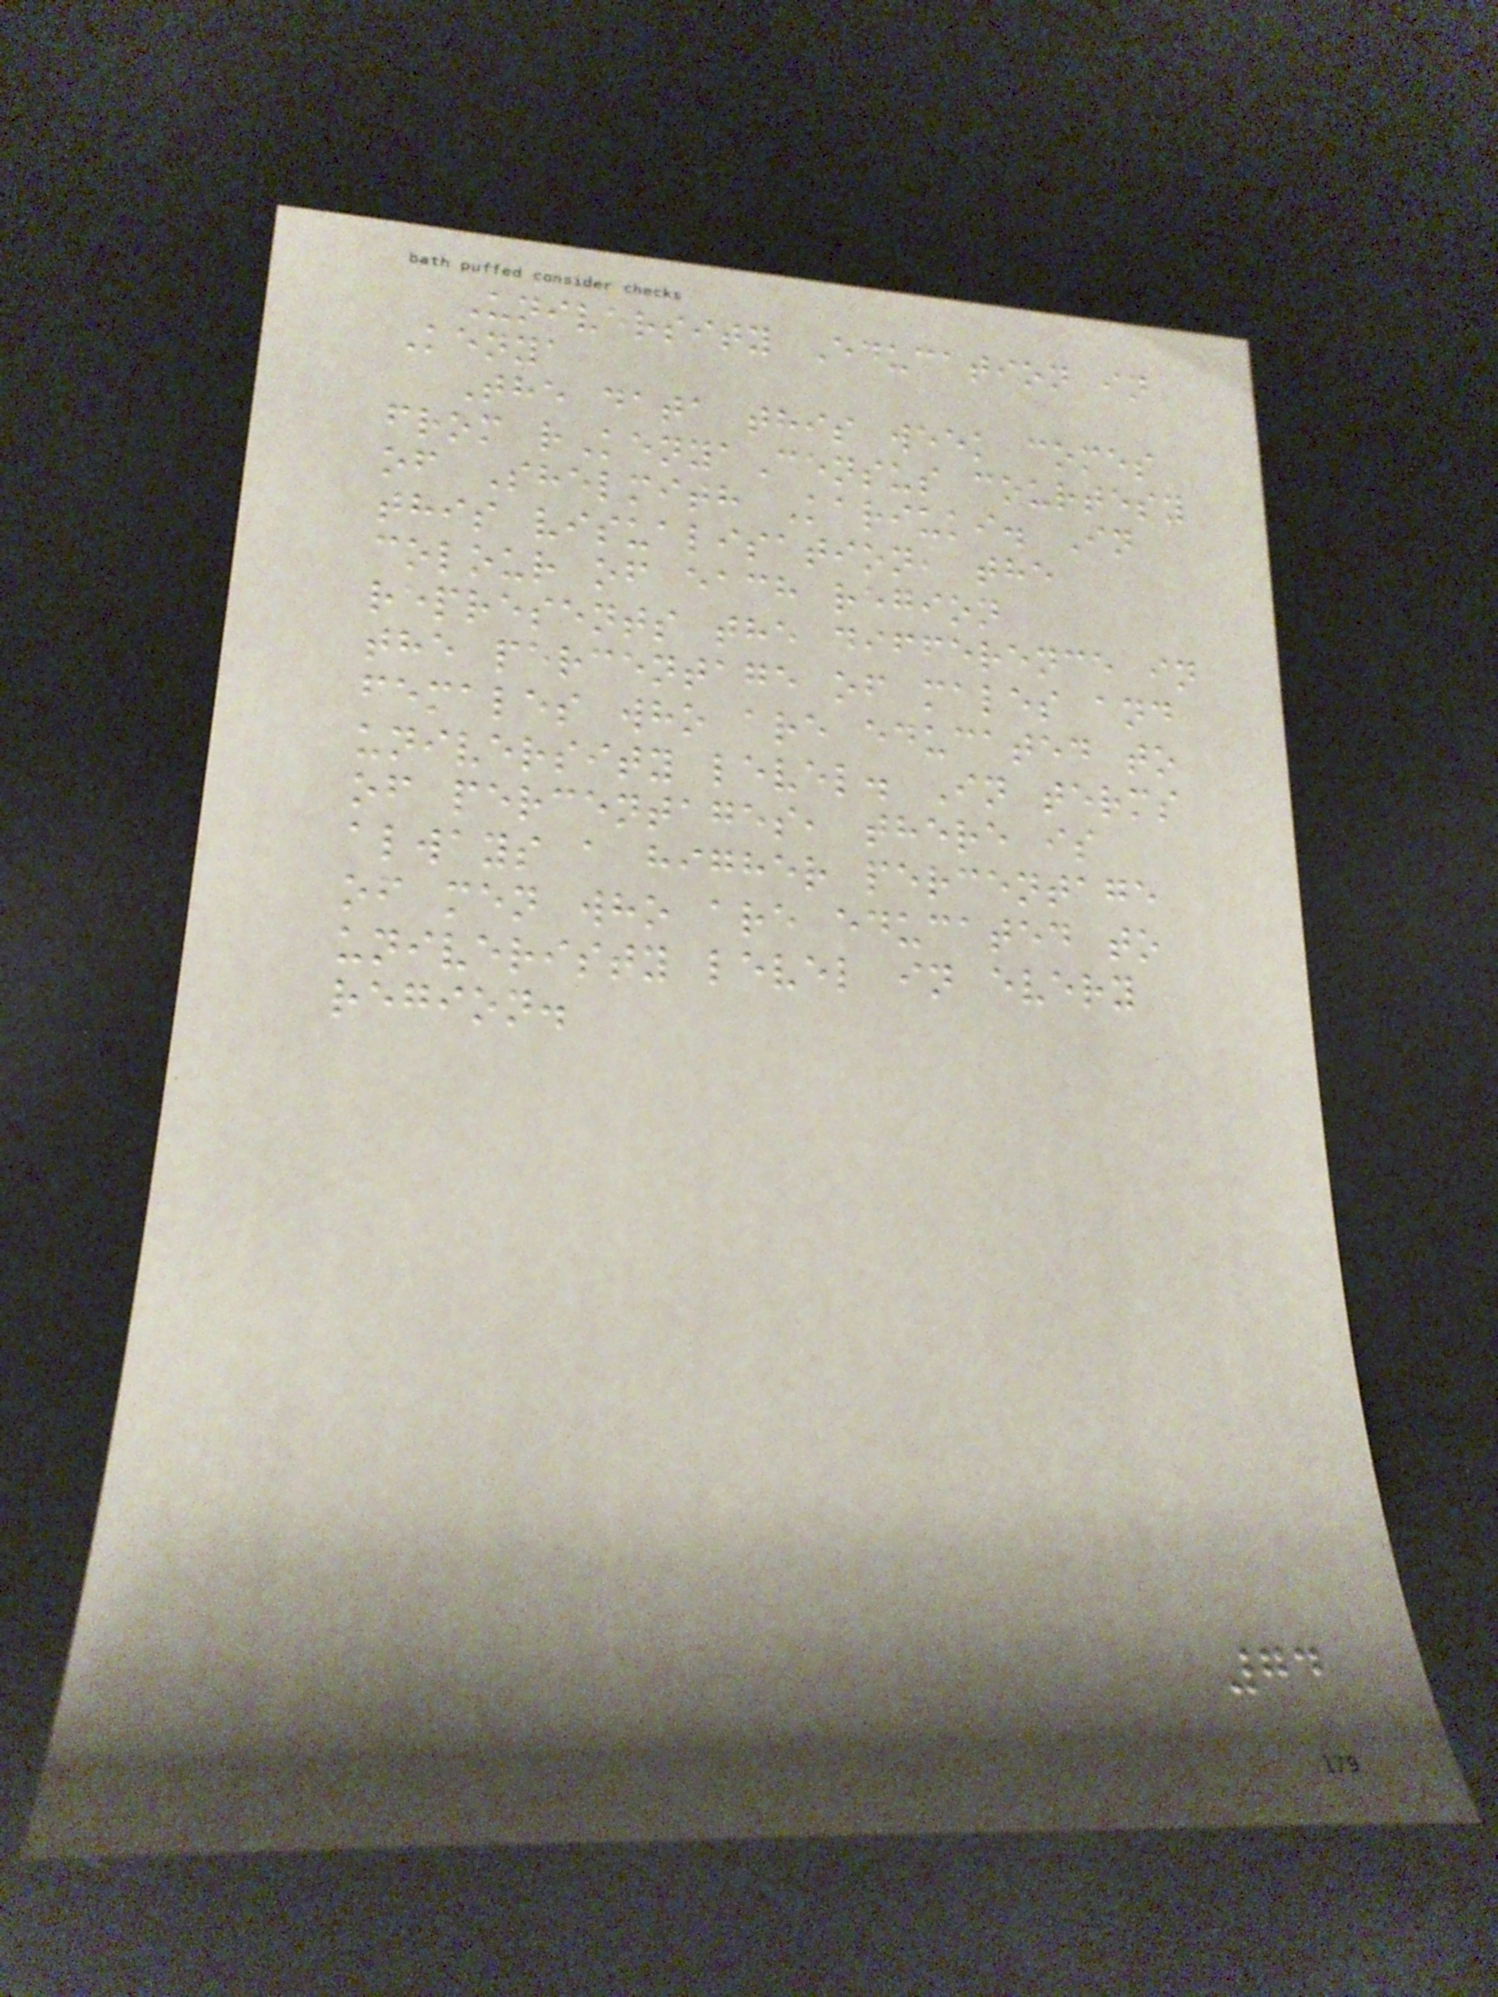University Education in
Kenya
The data this week comes
from rKenyaCensus courtesy
of Shelmith Kariuki. In
this visualisation, the
colour of each region
represents the difference in
the percentage of males and
females who are educated to
university level. In terms
of percentages, there is
always a higher percentage
of men who are educated to
univeristy level in every
region.
74
